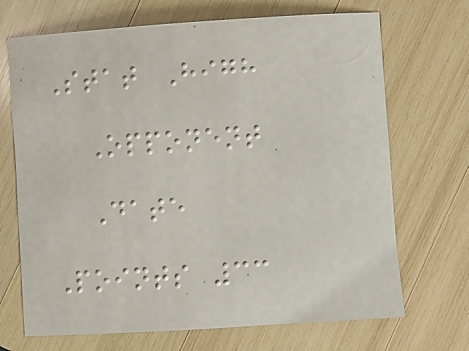Stat High
Opponent
Date
Points 33
